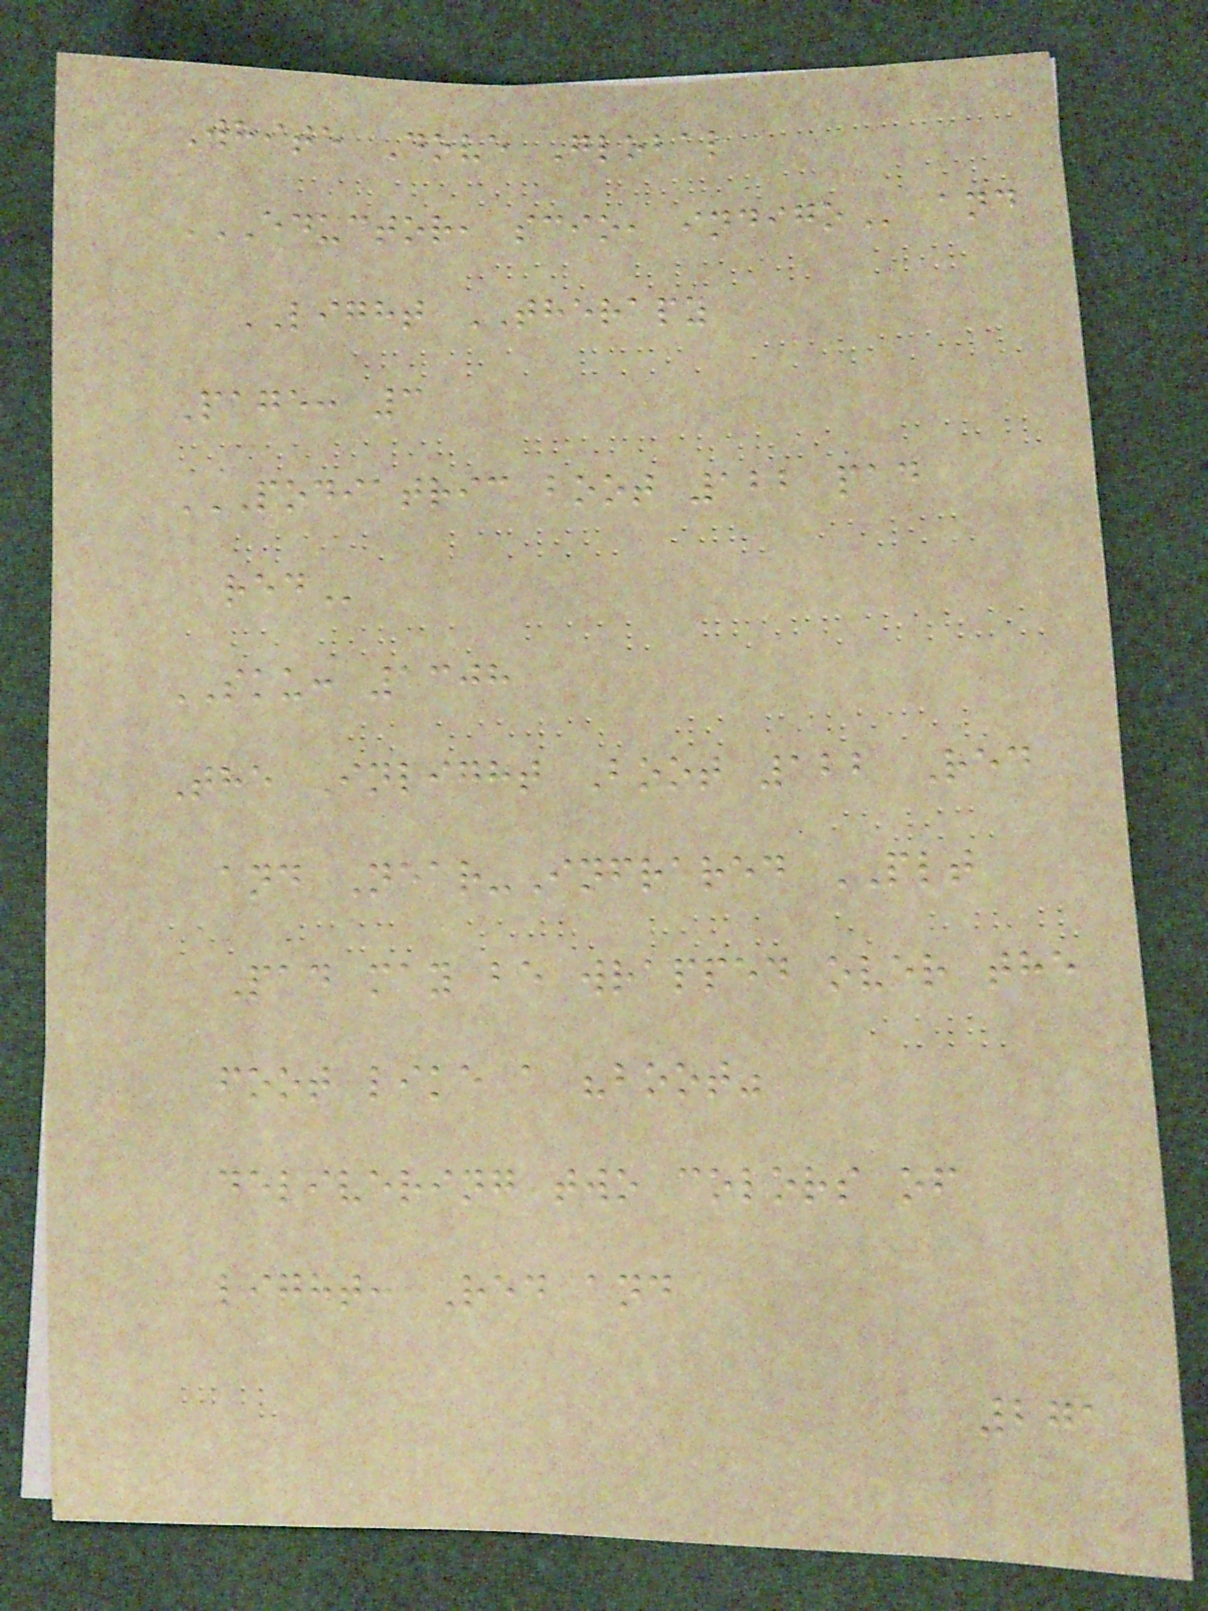White Dove Global
EDUCTOR, SCIO, INDIGO and
LIGHT THERAPY
Page: 3
PODIATRIC BOOT 122 PAD
RED
SKU: 1308
The Inlight Boot 122 Red
and Near-Infrared PLT
Pad may be wrapped over the
foot like a "boot"
delivering two colors of
light: Red and
271
